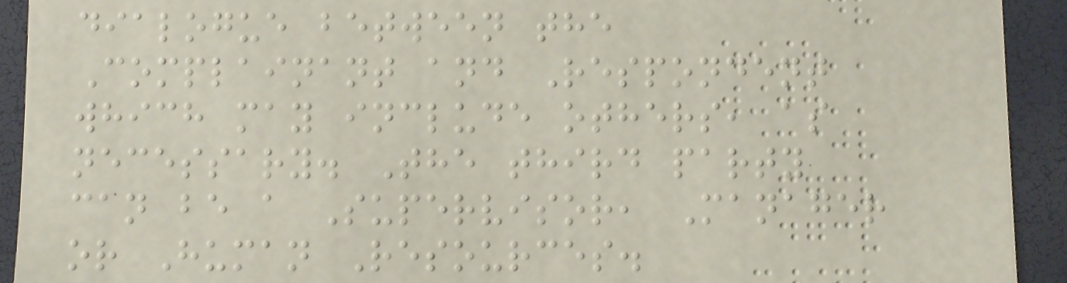dialogue between the
Complainant and Respondent
which may include others, as
necessary. The third party
can be a Supervisor, Manager
or Human Resources.
